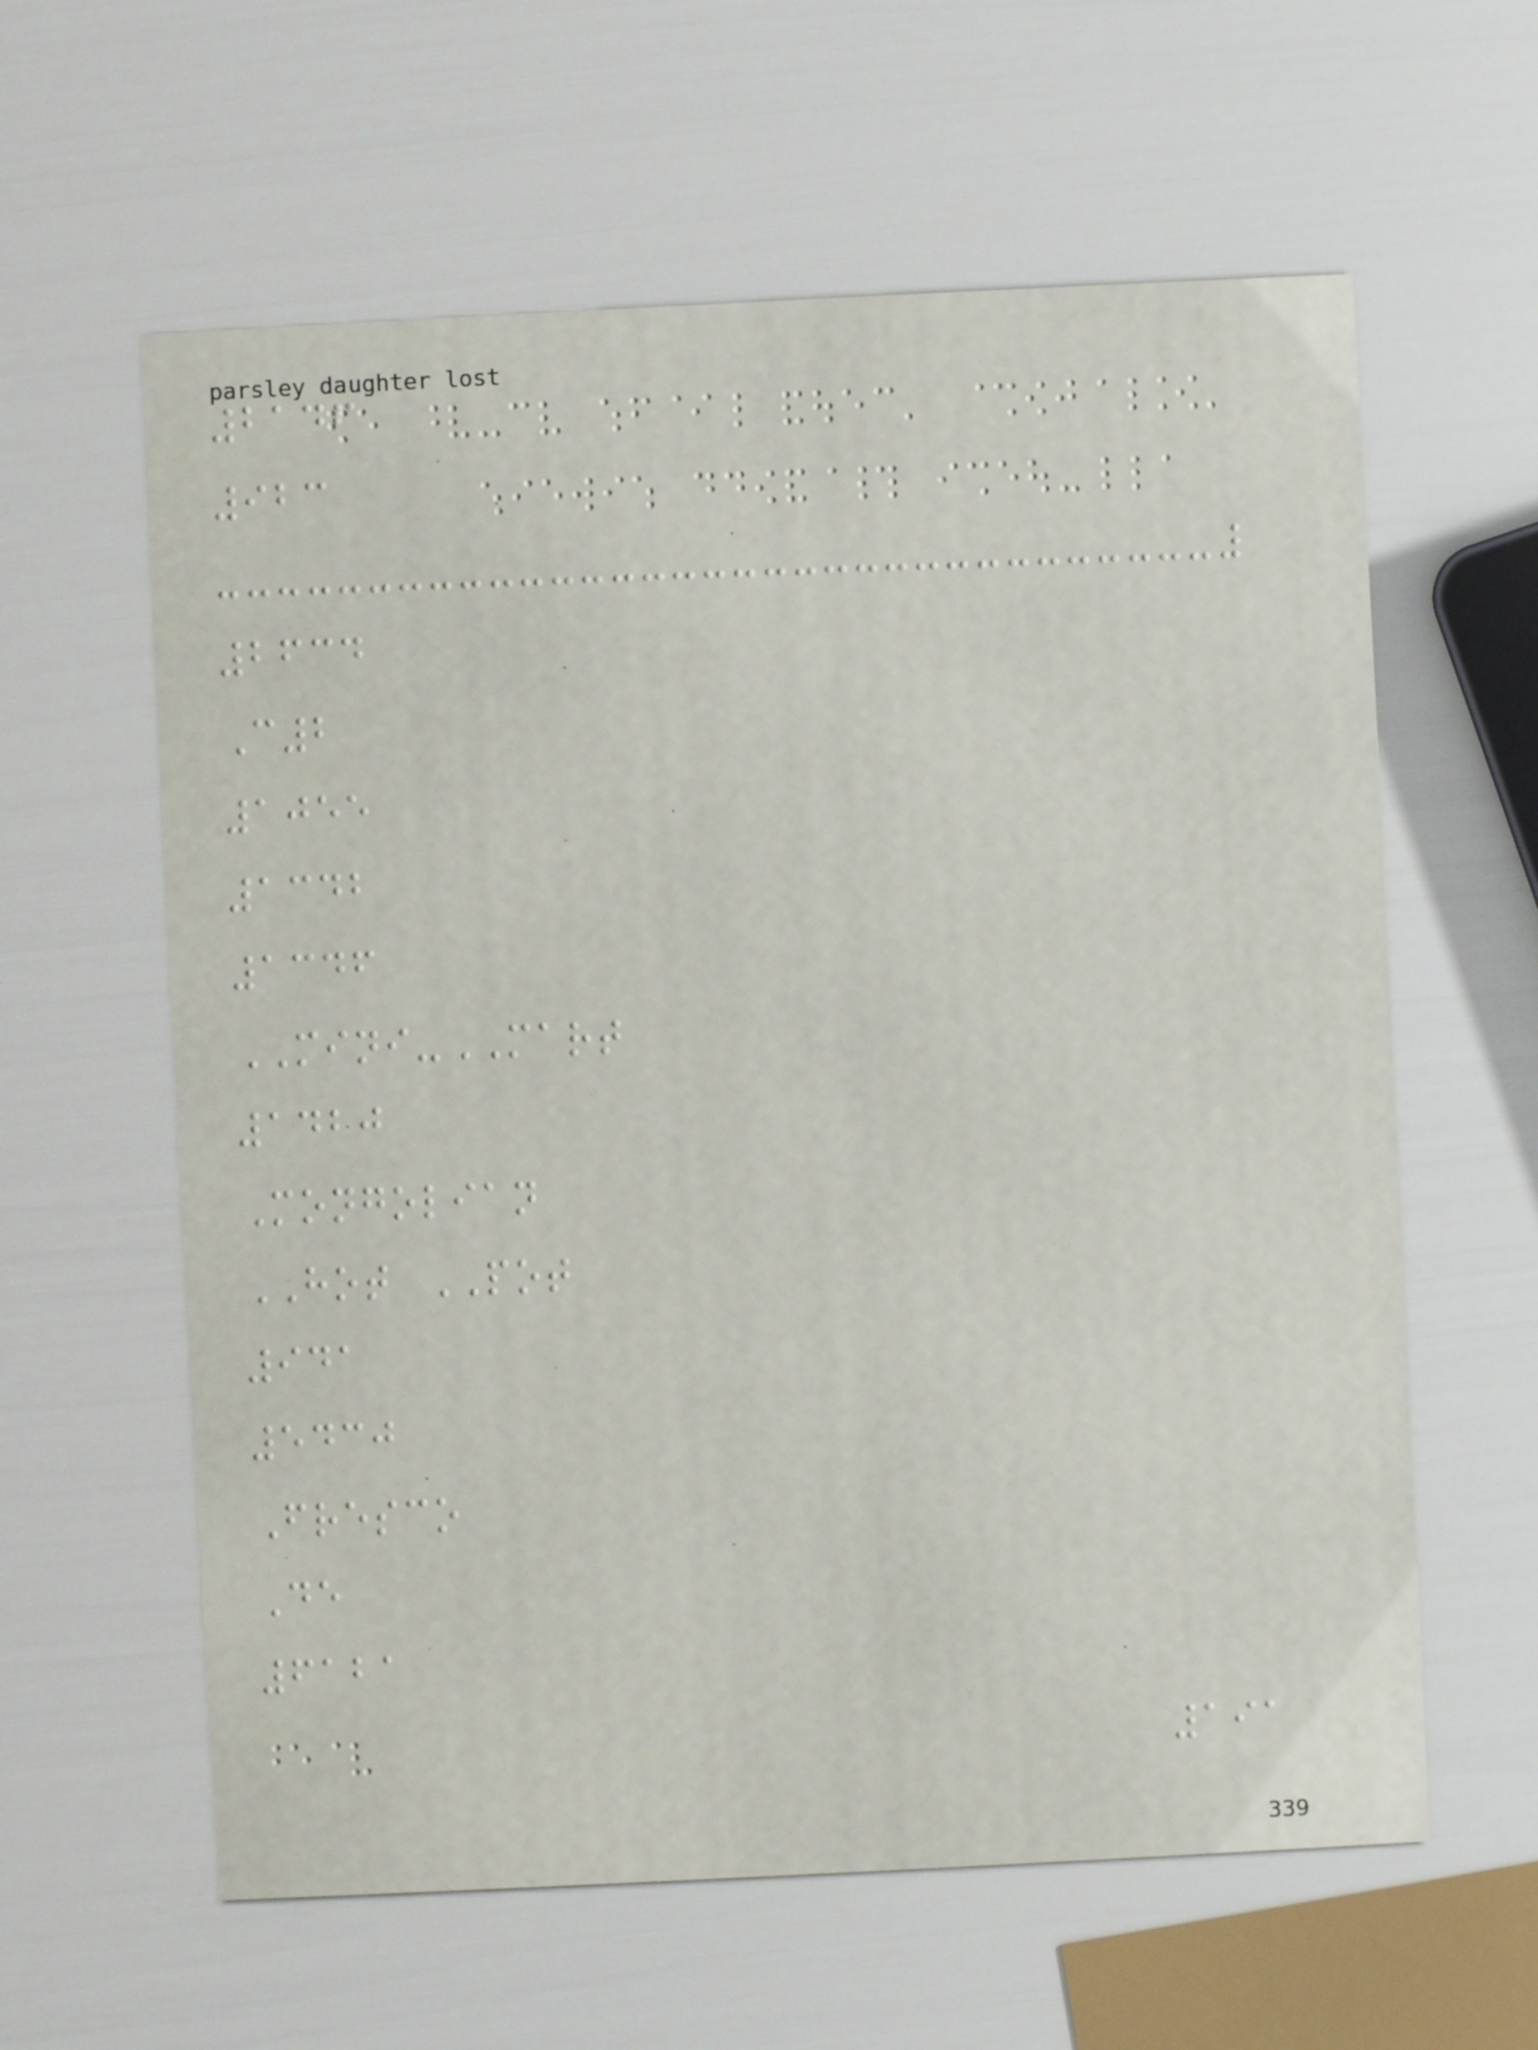2146
923
2634
C2
1055
1342
1346
MINI-MART
1420
Mongolian
HOT POT
941
5430
Fresco
De
6121
191
